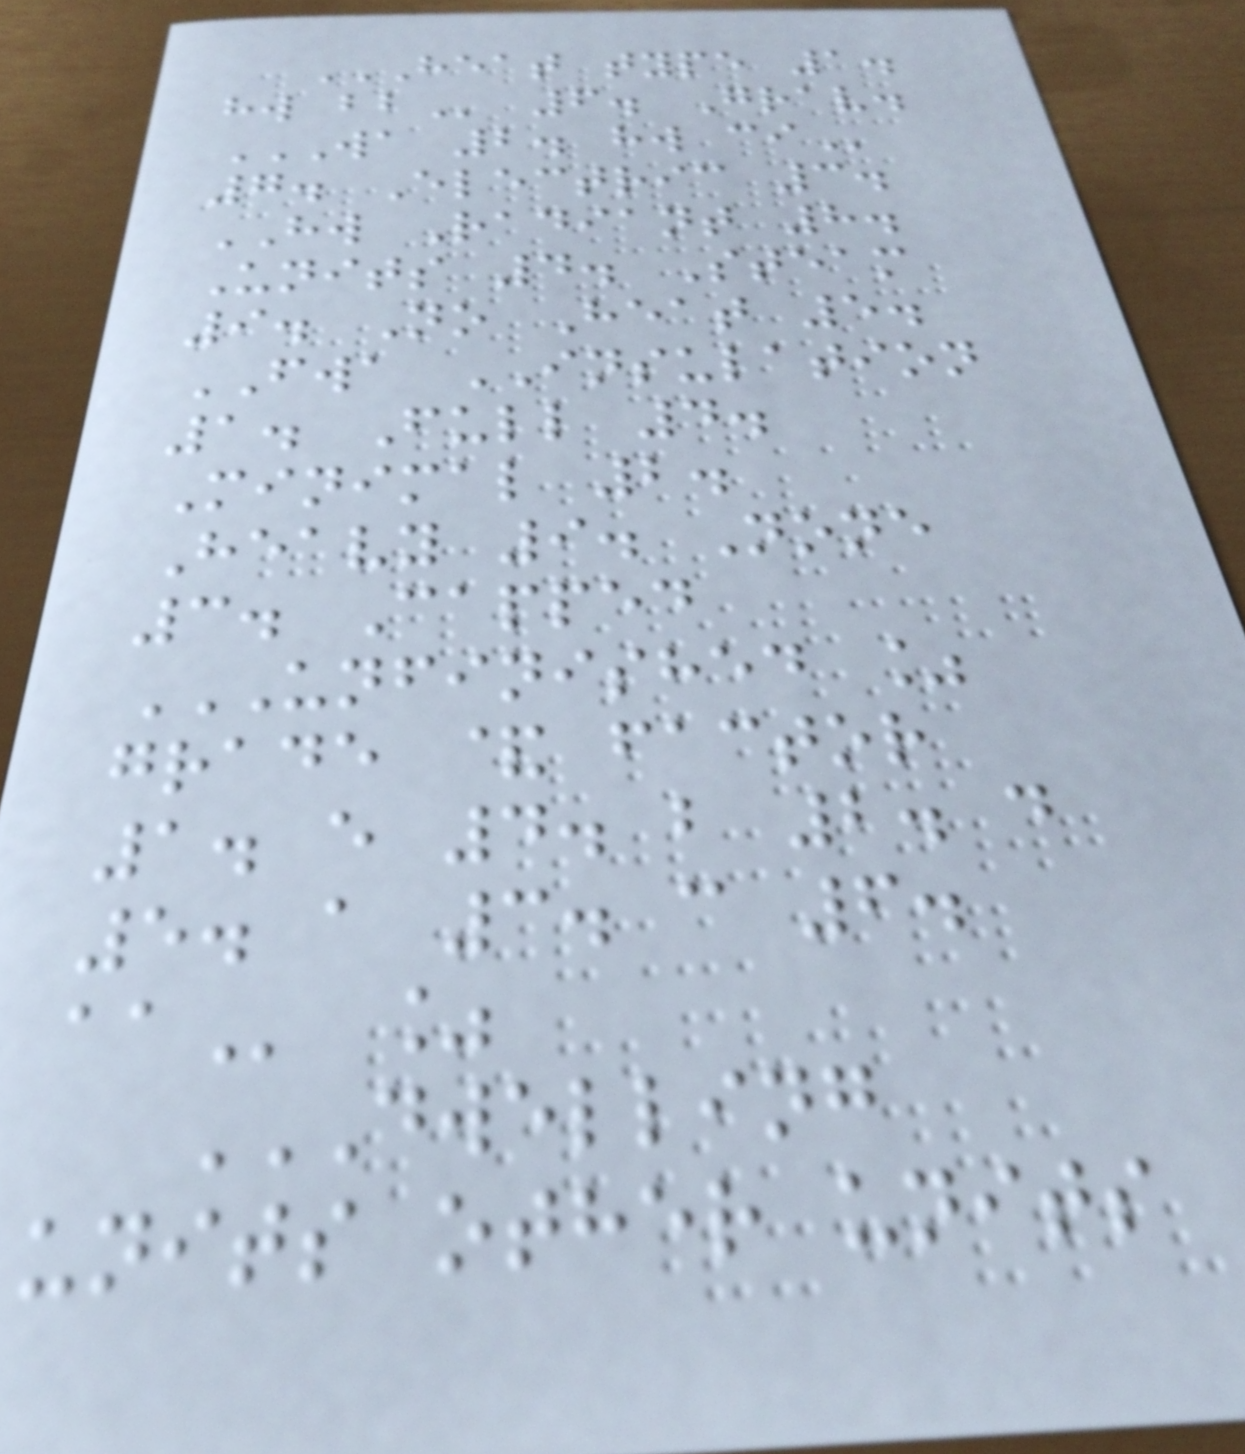HEAT TYPE 1.
HW BB 6. Grav.
WA 2. HW CI
7. Electric 3.
HW Radiant 8.
Units 4. Steam
9. No Heat 5.
FWA INSULATION
1. Full 4.
Minimal 2.
Heavy 9. None
3. Capped
UNFINISHED %
GRADE & FACTOR
1. E 4. B 2. D
5. A 3. C 6.
AA %
DWELLING
UNITS OTHER UNITS
